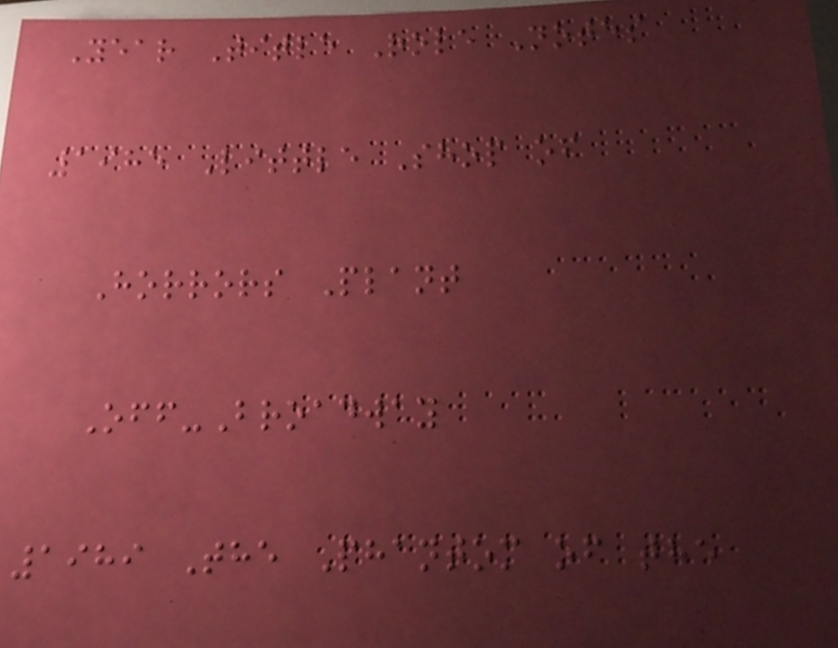Year Title Role Notes
1985 Little Shop of
Horrors Plant
Off-Broadway
1989 The Phantom of the
